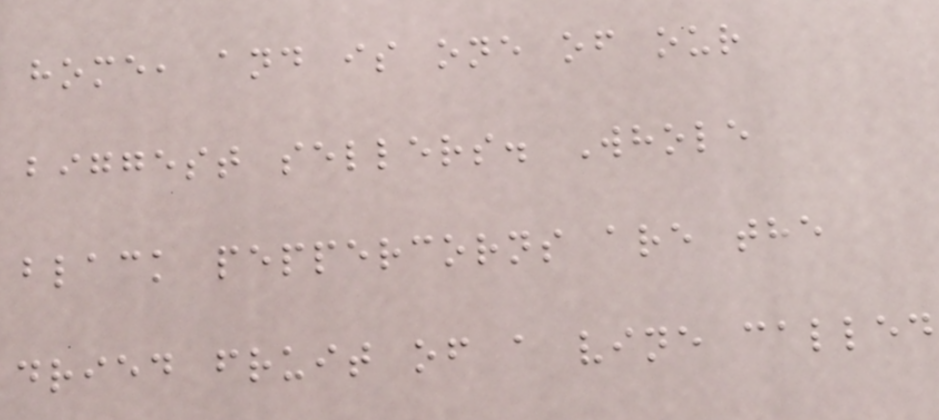home, and is one of our
biggest sellers. Whole
black peppercorns are the
dried fruit of a vine called
